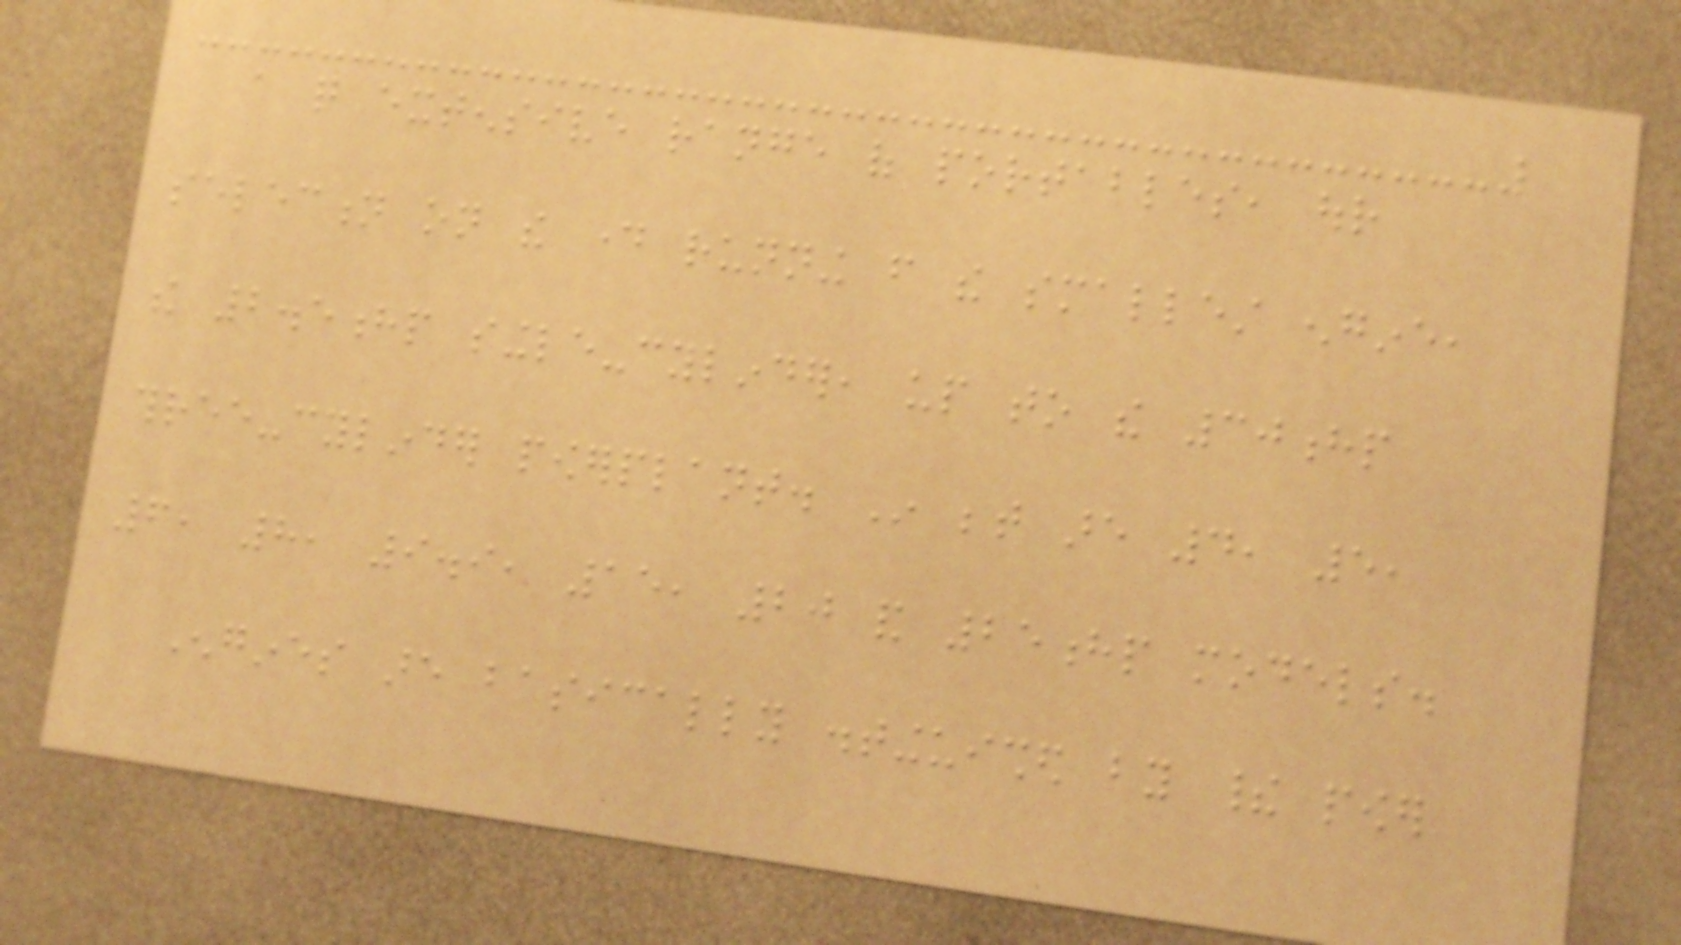a quite extensive range of portables, our
selection on the day running from the smallest engine,
the 2.5hp single-cylinder, up to the 30hp
three-cylinder powerplant. In between are 4, 5,
6, 8, 9.9, 15, 20 and 25hp models.
Engines are basically distinguished by their power
